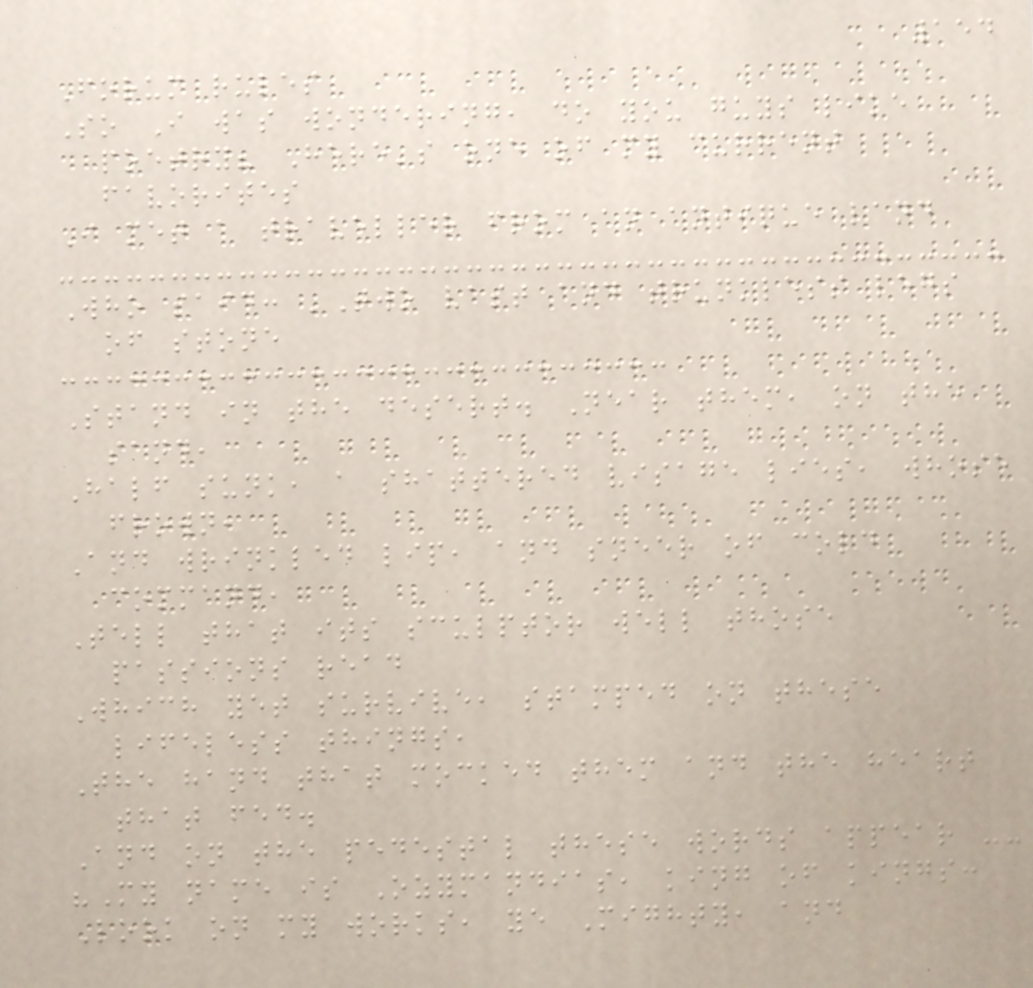154
Forum rules
So I was wondering, do you guys like
poetry? Here's one of my current
favorites
I met a traveller from an antique land
Who said: 'Two vast and trunkless legs
of stone
Stand in the desert. Near them, on the
sand,
Half sunk, a shattered visage lies, whose
frown,
And wrinkled lip, and sneer of cold
command,
Tell that its sculptor well those
passions read
Which yet survive, stamped on these
lifeless things,
The hand that mocked them and the heart
that fed.
And on the pedestal these words appear --
"My name is Ozymandias, king of kings:
Look on my works, ye Mighty, and
